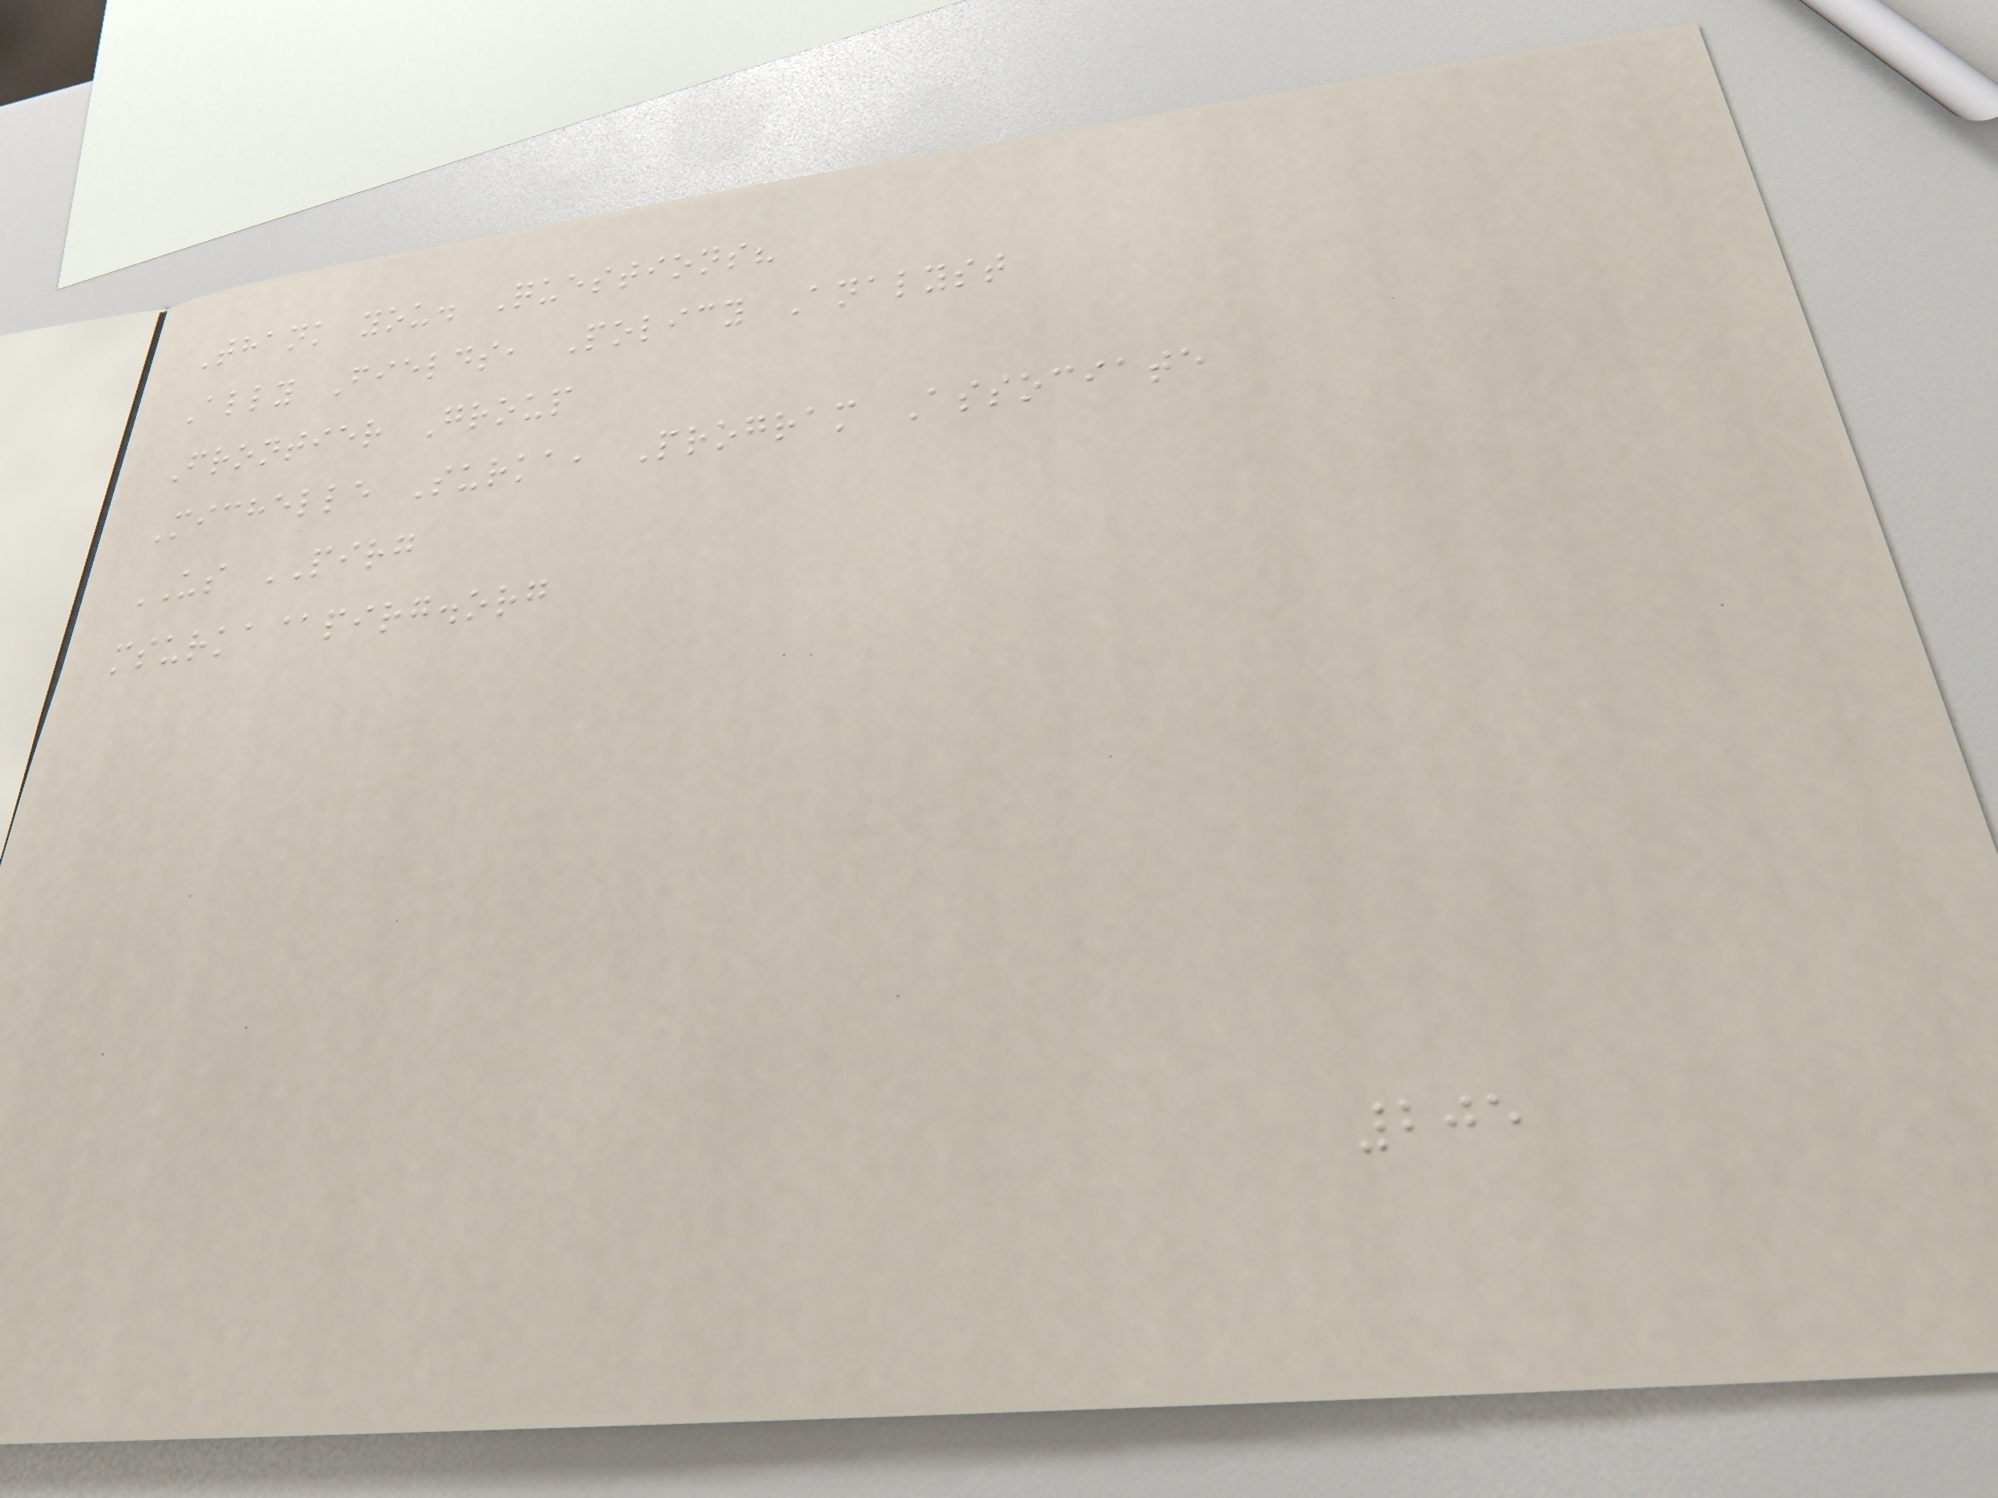Thank you. Questions?
Ally Fields, Policy Analyst
Frontier Group
Michelle Surka, Program Associate
US PIRG
msurka@pirg.org
205
